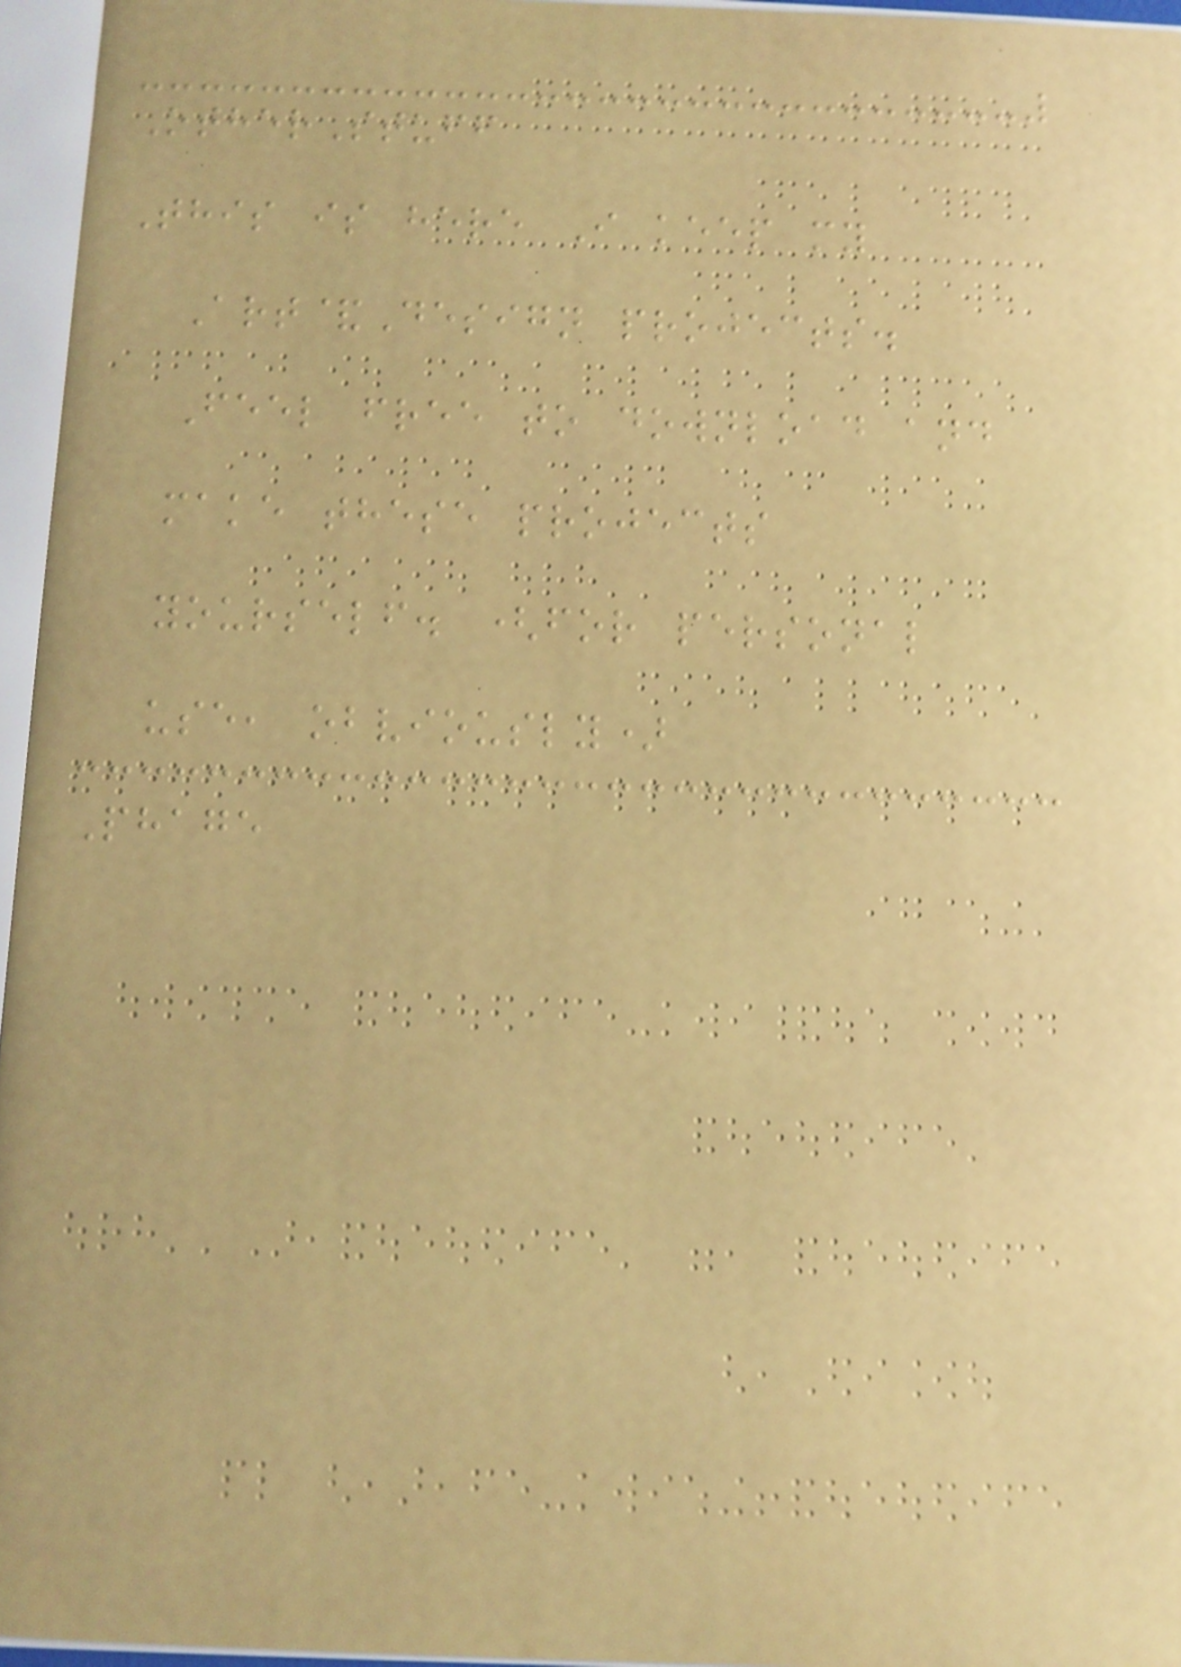OtherStuff
This is here I keep my
Art&Design projects.
Feel free to download and
make these projects
yourself. (for personal
use, obviously)
Phage
